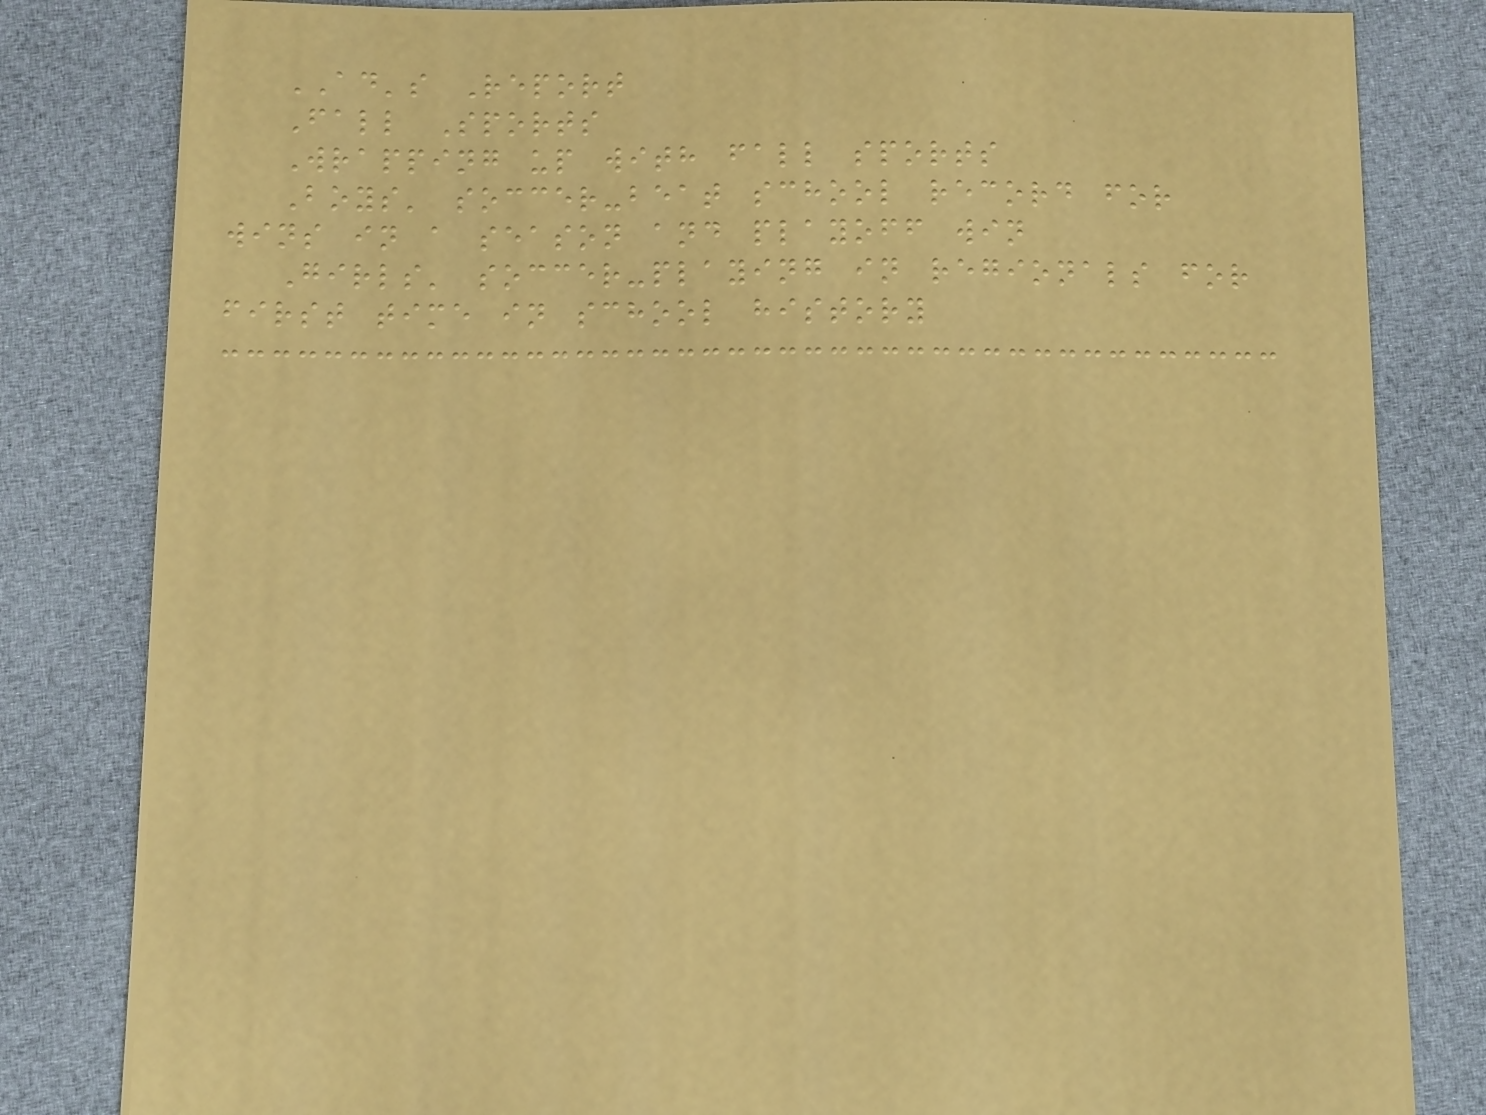AD's Report
Fall Sports
Wrapping up with fall sports
Boys' soccer-beat school record for
wins in a season and playoff win
Girls' soccer-playing in regionals for
first time in school history
